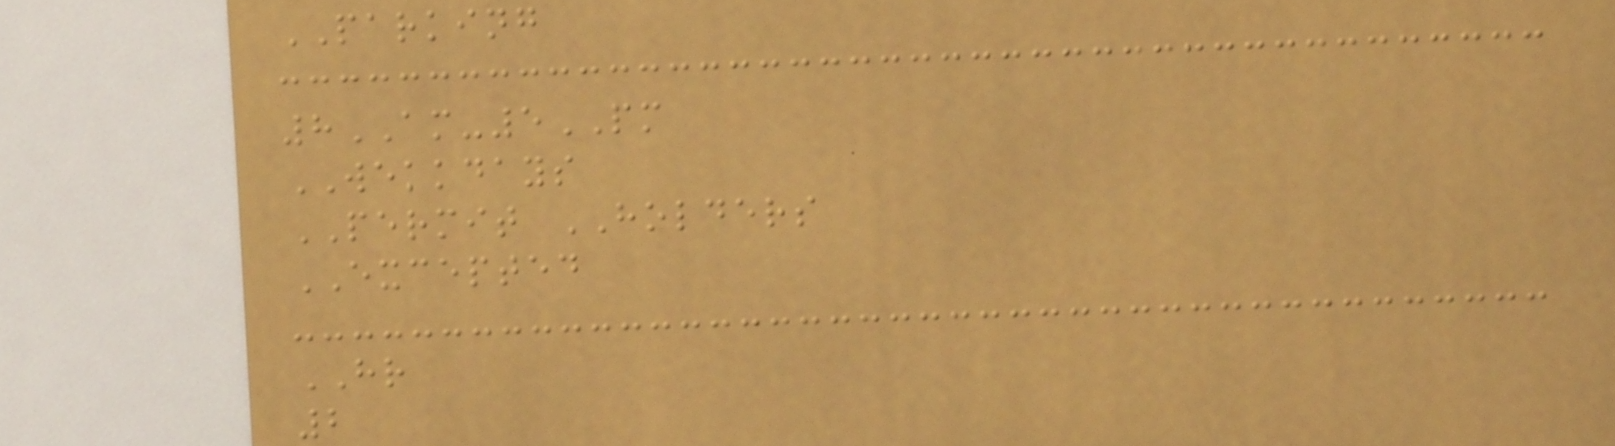PARKING
8AM-5PM
WEKKDAYS
PERMIT HOLDERS
EXCEPTED
HR
2
